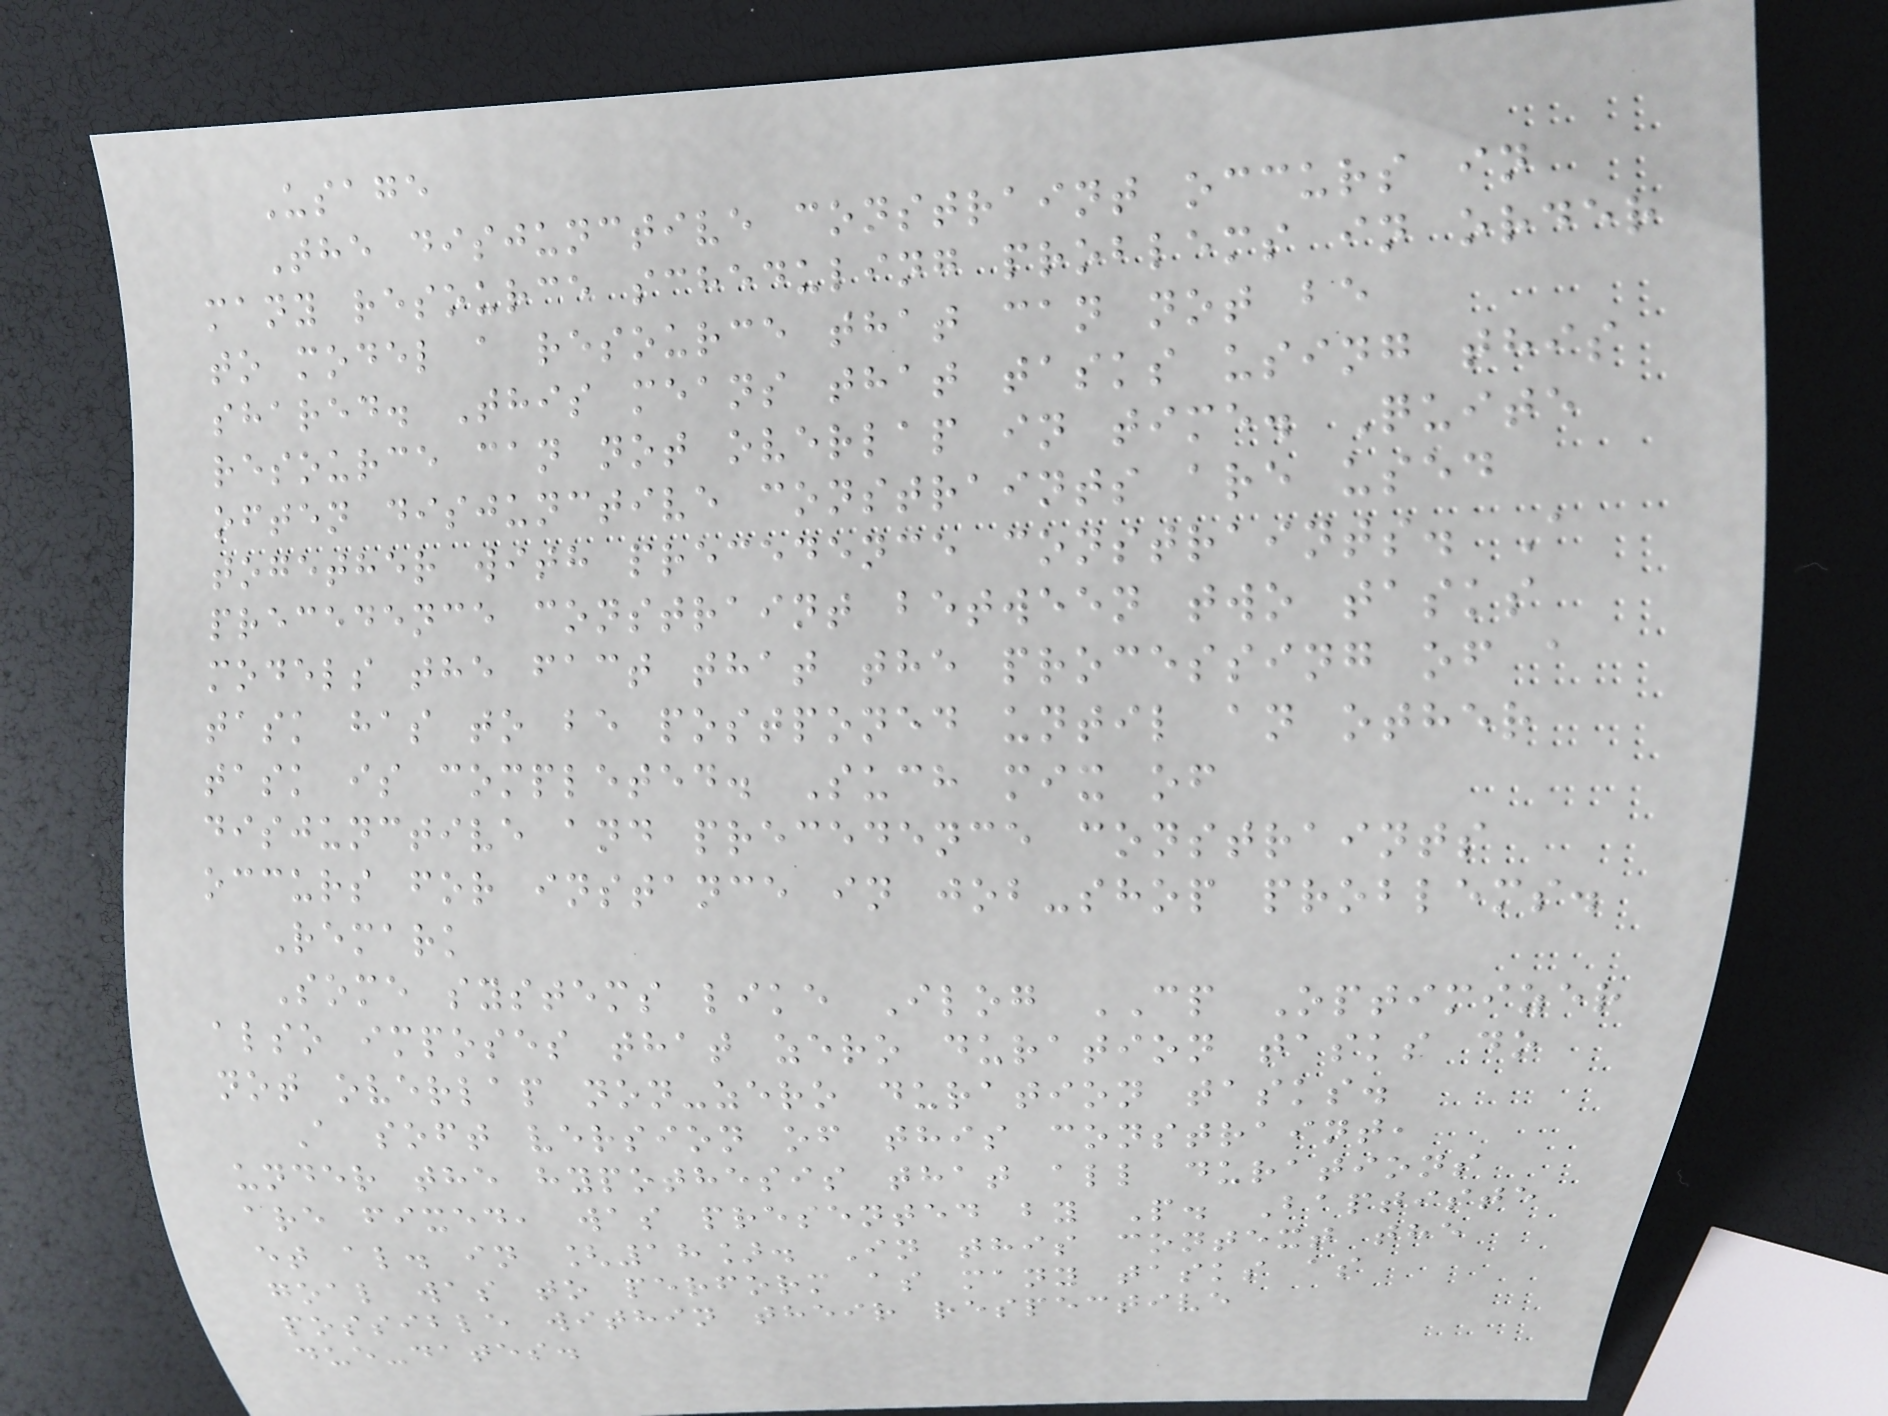Usage
The disjunctive constraint occurs in
many resource scheduling problems in order
to model a resource that can not be
shared. This means that tasks using this
resource can not overlap in time. Quite
often disjunctive constraints are used
together with precedence constraints. A
precedence constraint between two tasks
models the fact that the processing of a
task has to be postponed until an other
task is completed. Such mix of
disjunctive and precedence constraints
occurs for instance in job-shop problems.
Remark
Some systems like Ilog CP Optimizer
also imposes that zero duration tasks do
not overlap non-zero duration tasks.
A soft version of this constraint,
under the hypothesis that all durations
are fixed, was presented by P. Baptiste
et al. in [18]. In this context the
goal was to perform as many tasks as
possible within their respective
due-dates.
